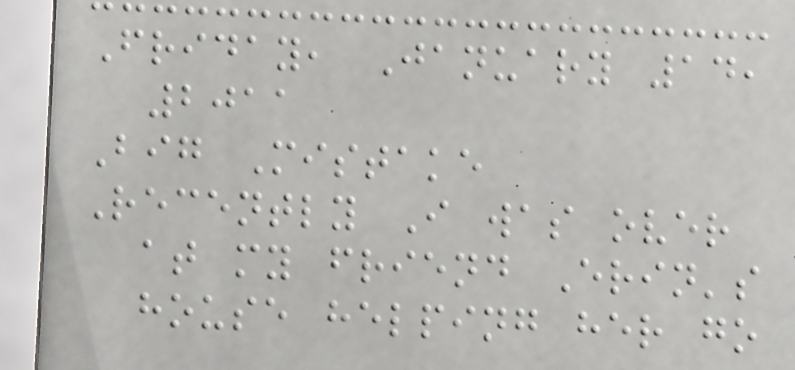Friday, January 14,
2011
Big Mistake
Recently I was over
at my friend Erin's
house helping her go
